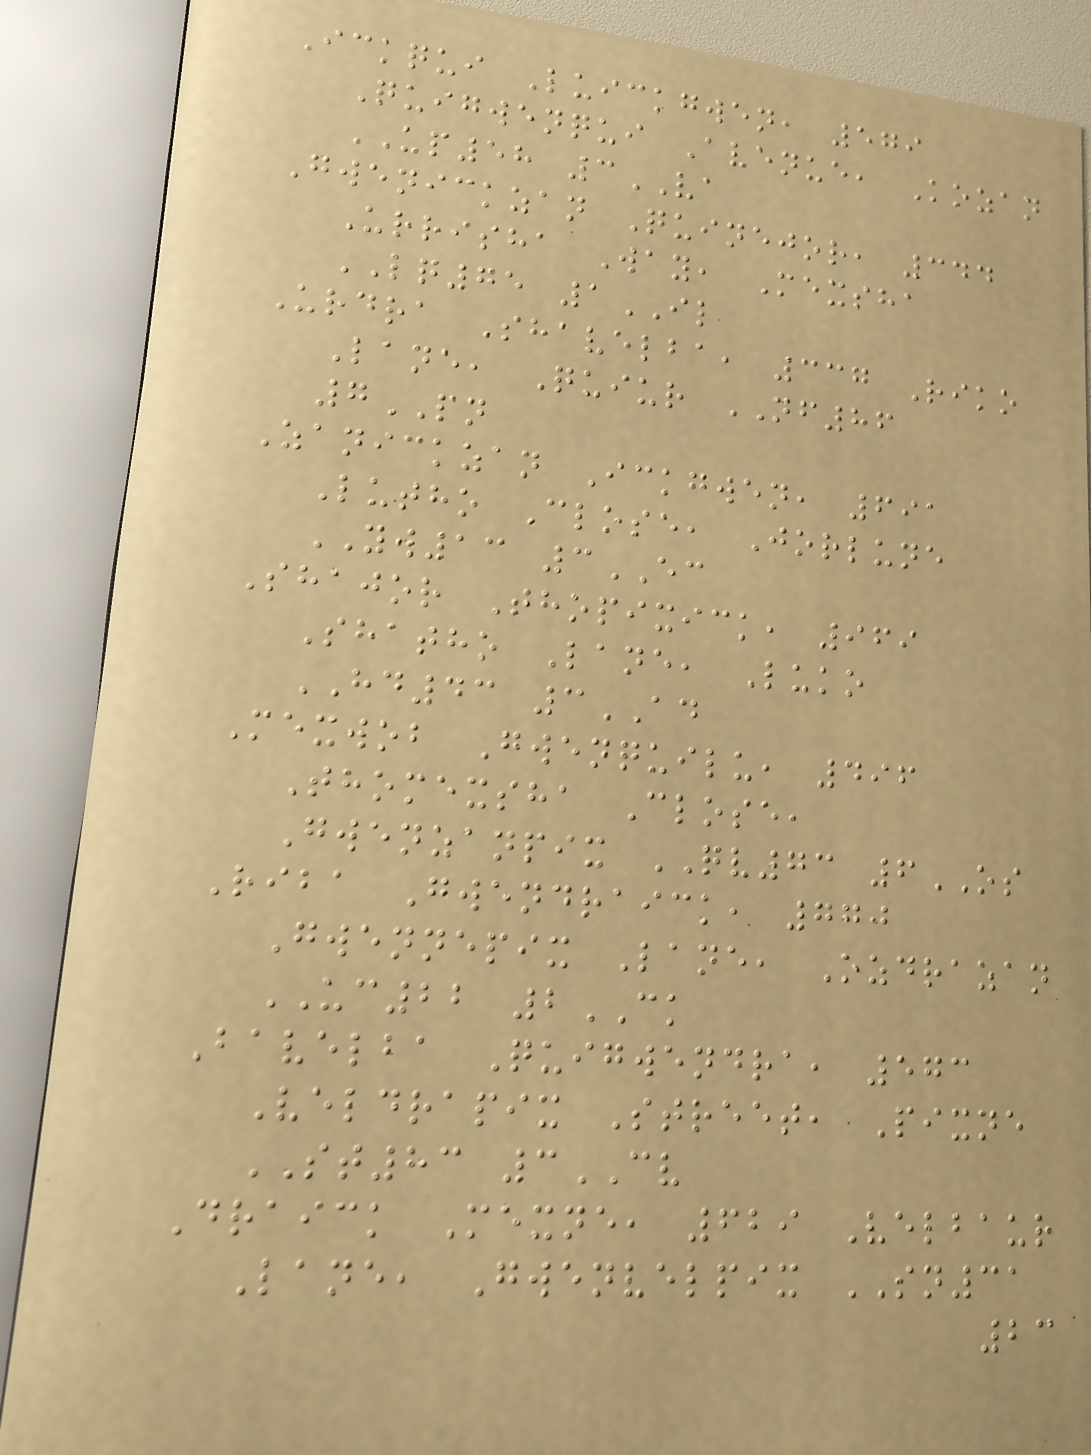Ickqui Luickgwen, 579
Quigwenqui Avenue, Kozan
UP58 3VA
Gwenickzan Quinejor, 344
Urrisha Way, Mexsha
LQ75 1IL
Urdra Shavelba, 337 Riko
Lane, Quiur NF86
7PN
Zanickzan Ickgwen, 691
Lutho Close, Jorlune
YW13 3EC
Shajor Thopixick, 969
Shatho Lane, Luko
HD43 3AD
Mexwob Gwenquilu, 496
Thomexsha Close,
Gwenzanpix QV73 6OS
Riba Gwendraick, 770
Gwennepix Lane, Ozdrazan
UC22 2CK
Bavelba Quigwendra, 573
Veldrapix Street, Pixne
ST83 3CV
Draick Mexne, 629 Velbaur
Lane, Gwenvelpix SN31
23
